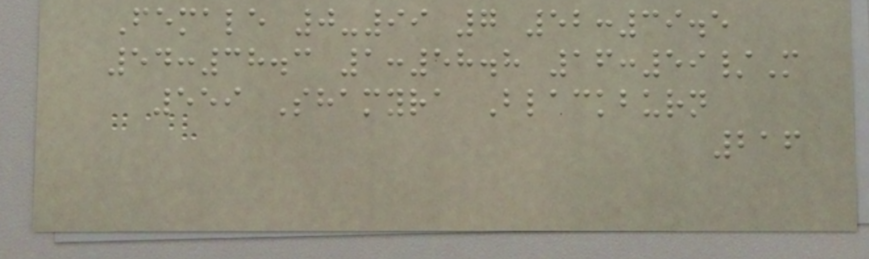Female 0-99 7 52:39.5
54:38.3 1:58.8 16:59/M
559 Shamyra Blackburn
216
